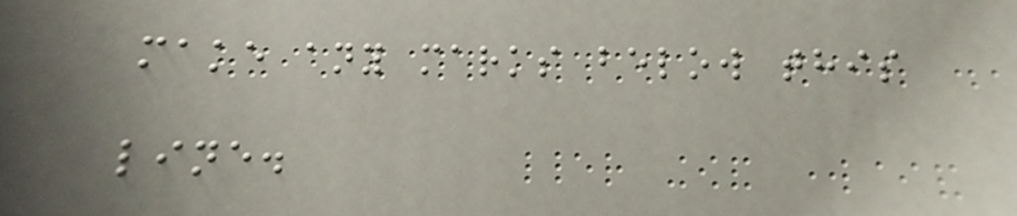make any marks below this
line.
